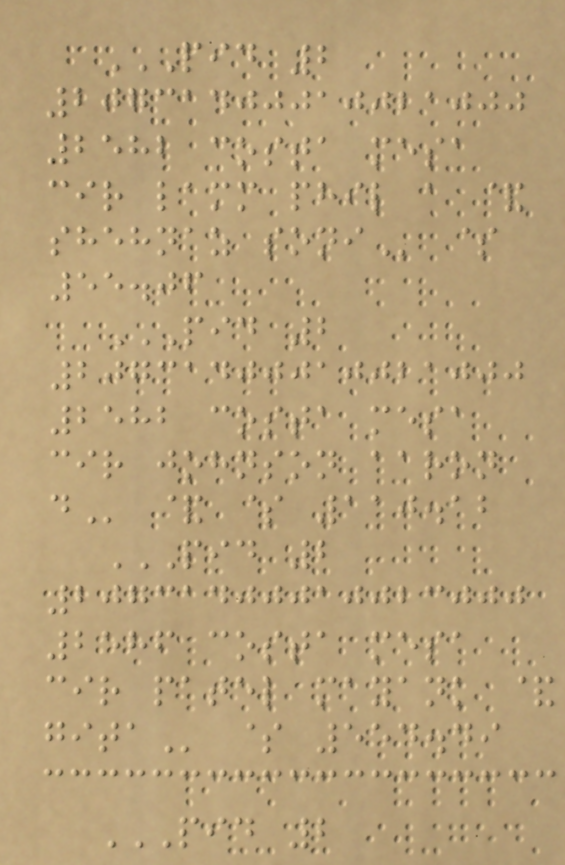PID 2
20731400010021000
2582 COSTA MESA
CIR LAMM PHIL A &
SHEHNAZ SONI $
55.06
PID 2
20731400010021000
2582 COSTA MESA
CIR JOHNSON AARON
D & $ 110.12
PID 2
20731400010023000
2586 COSTA MESA
CIR PATEL MAYANK &
GITA $ 554.49
PID 2
